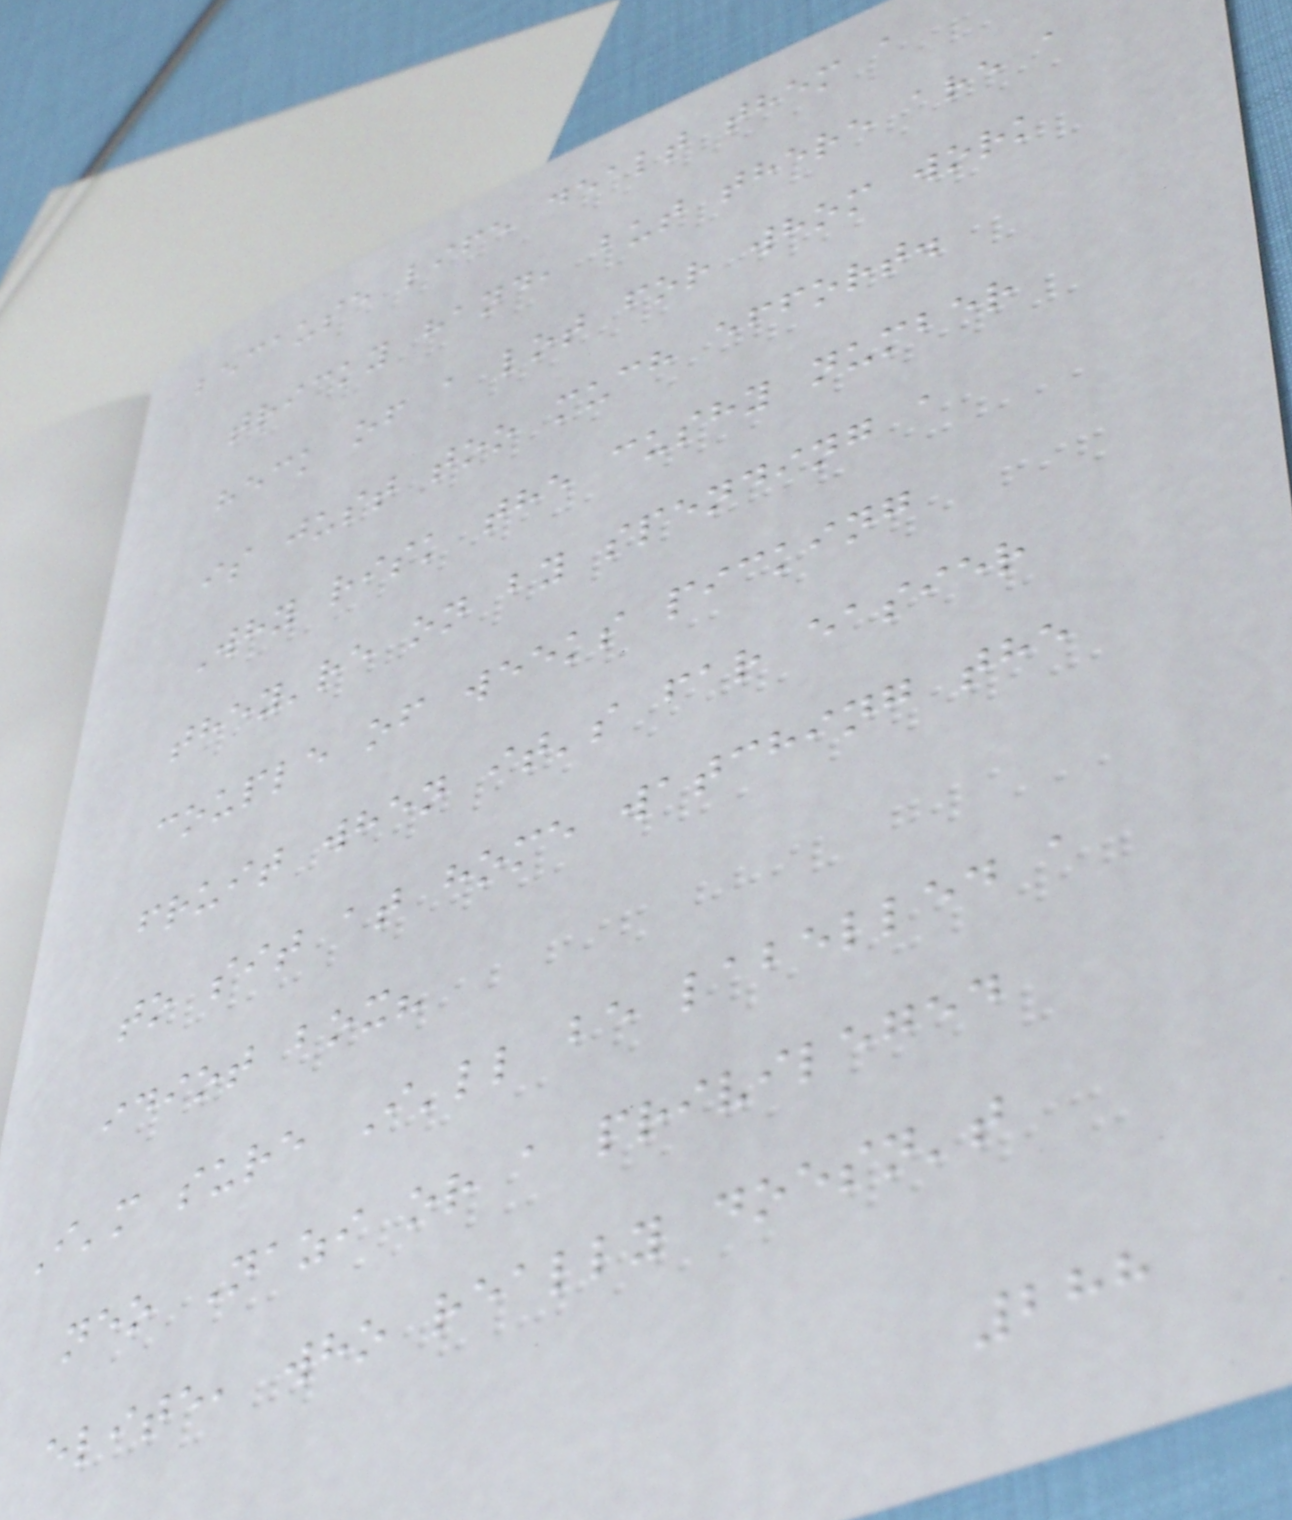because life dealt them a
tricky hand, but there are a
heck of a lot for whom work
is just too much effort.
Why risk the cushy number
they're on by spending a
couple of weeks picking
fruit when it's far easier
to sit at home watching the
idiot box?
I'm sure I'll be labelled a
neo Nazi or a privileged
elite, who really doesn't
288
